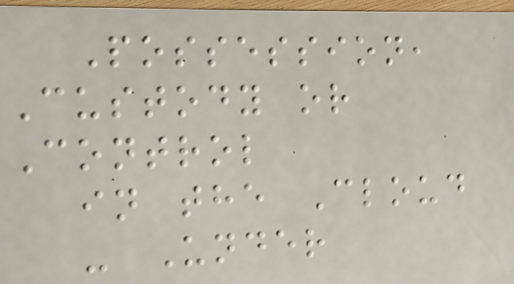Possession,
Custody or
Control
in the Cloud
- Under
